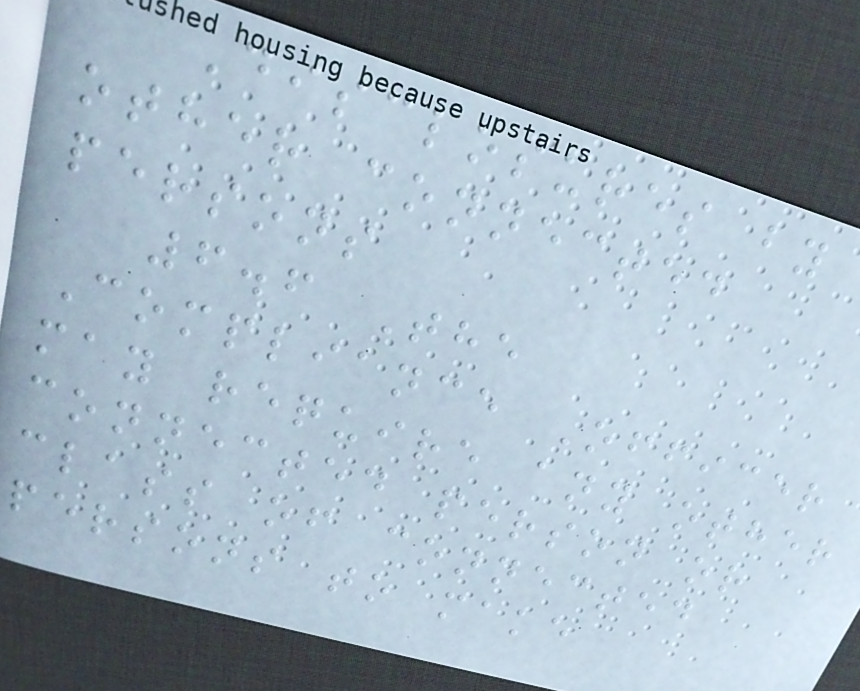Disclosures by
other connected
persons
6.6 The
Compliance Officer
may require any other
connected person or
class of connected
persons to make
